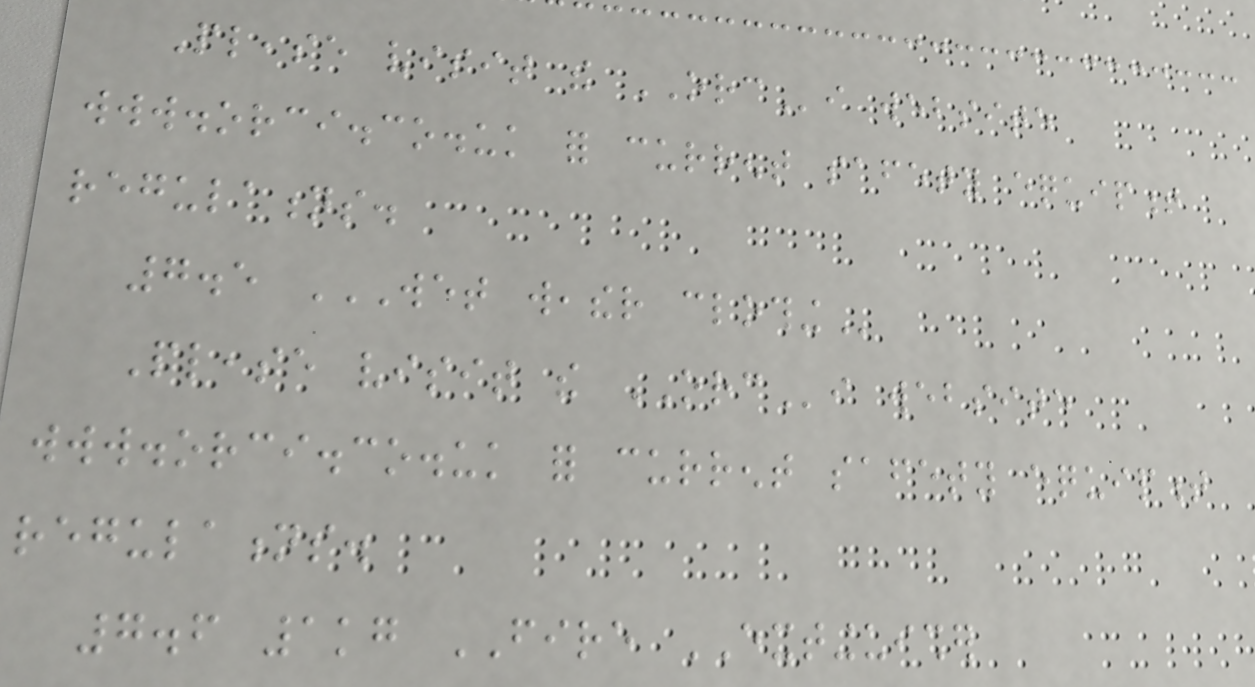Please visit the ORCi website
www.orci.co.uk for current safety equipment
regulations.
7.5 WET WEATHER CLOTHING
Please visit the ORCi website
www.orci.co.uk for current safety equipment
regulations.
7.6 1kg FIRE EXTINGUISHER
